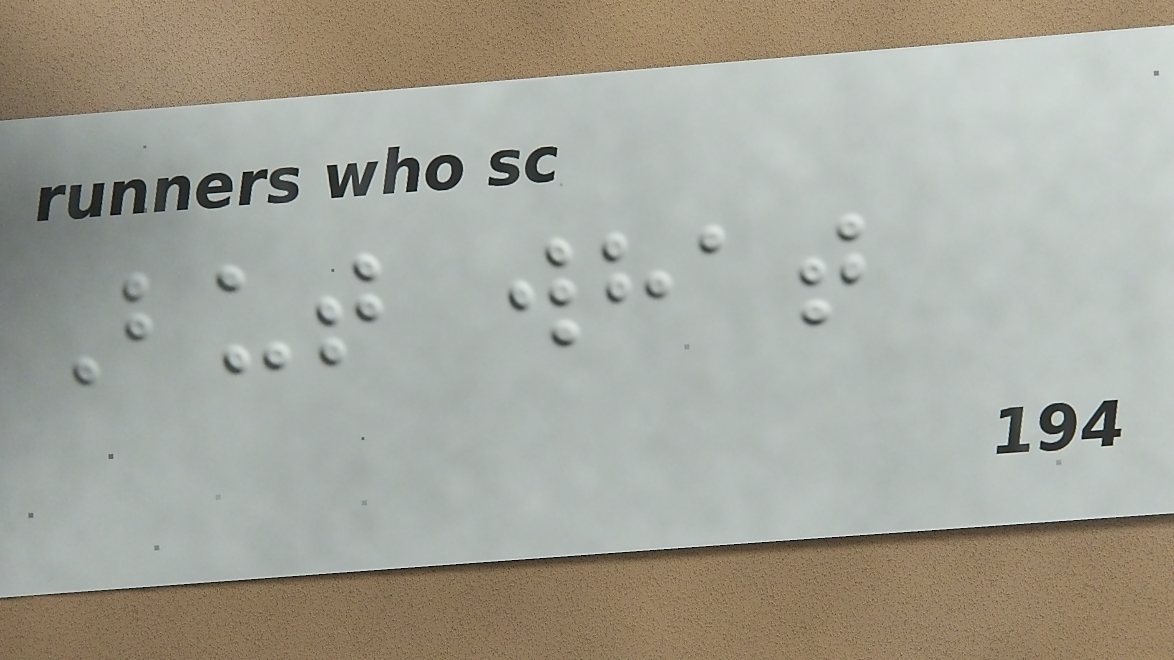But what
